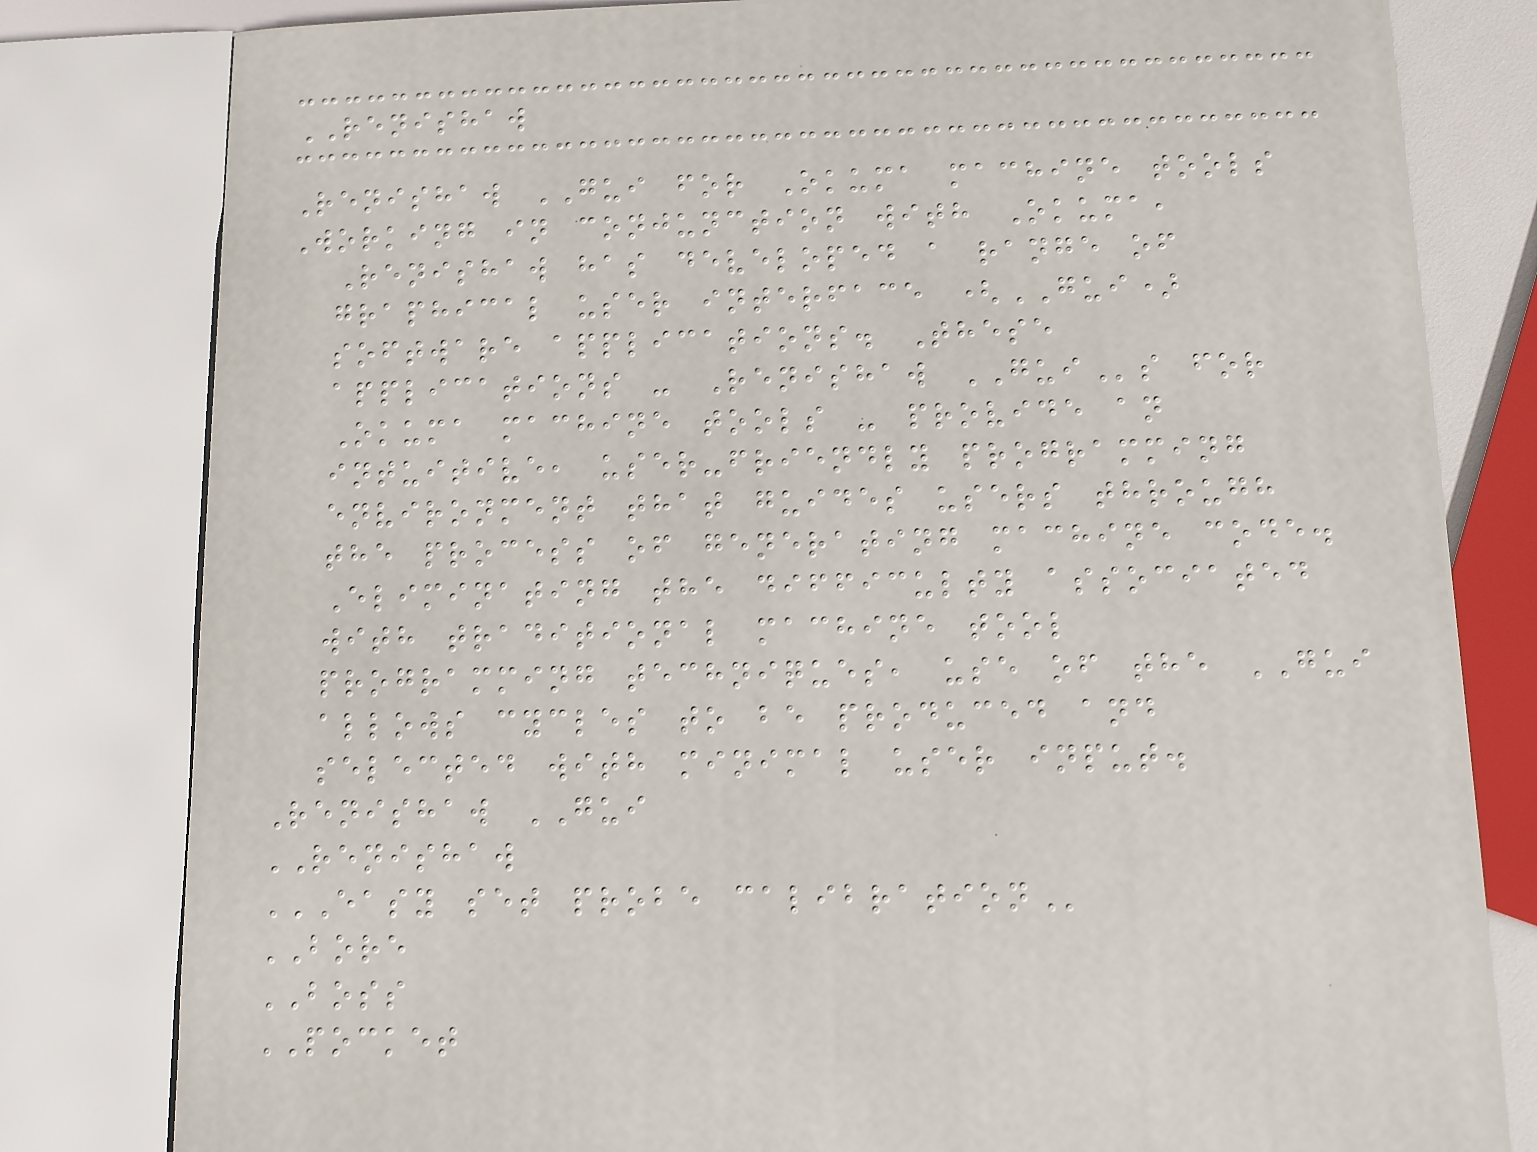RENISHAW
Renishaw GUI for Okuma machine tools
Working in conjunction with Okuma,
Renishaw has developed a range of
graphical user interface (GUI)
software applications. These
applications - Renishaw GUIs for
Okuma machine tools - provide an
intuitive, user-friendly programming
environment that guides users through
the process of generating machine code.
Eliminating the difficulty associated
with traditional machine tool
programming techniques, use of the GUI
allows cycles to be produced and
selected with minimal user input.
Renishaw GUI
RENISHAW
EASY SET PROBE CALIBRATION
BORE
BOSS
POCKET
